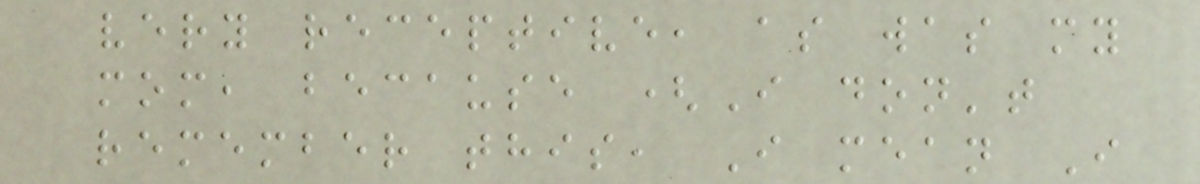very receptive, as was my
mom, because (I don't
remember this, I mean I
